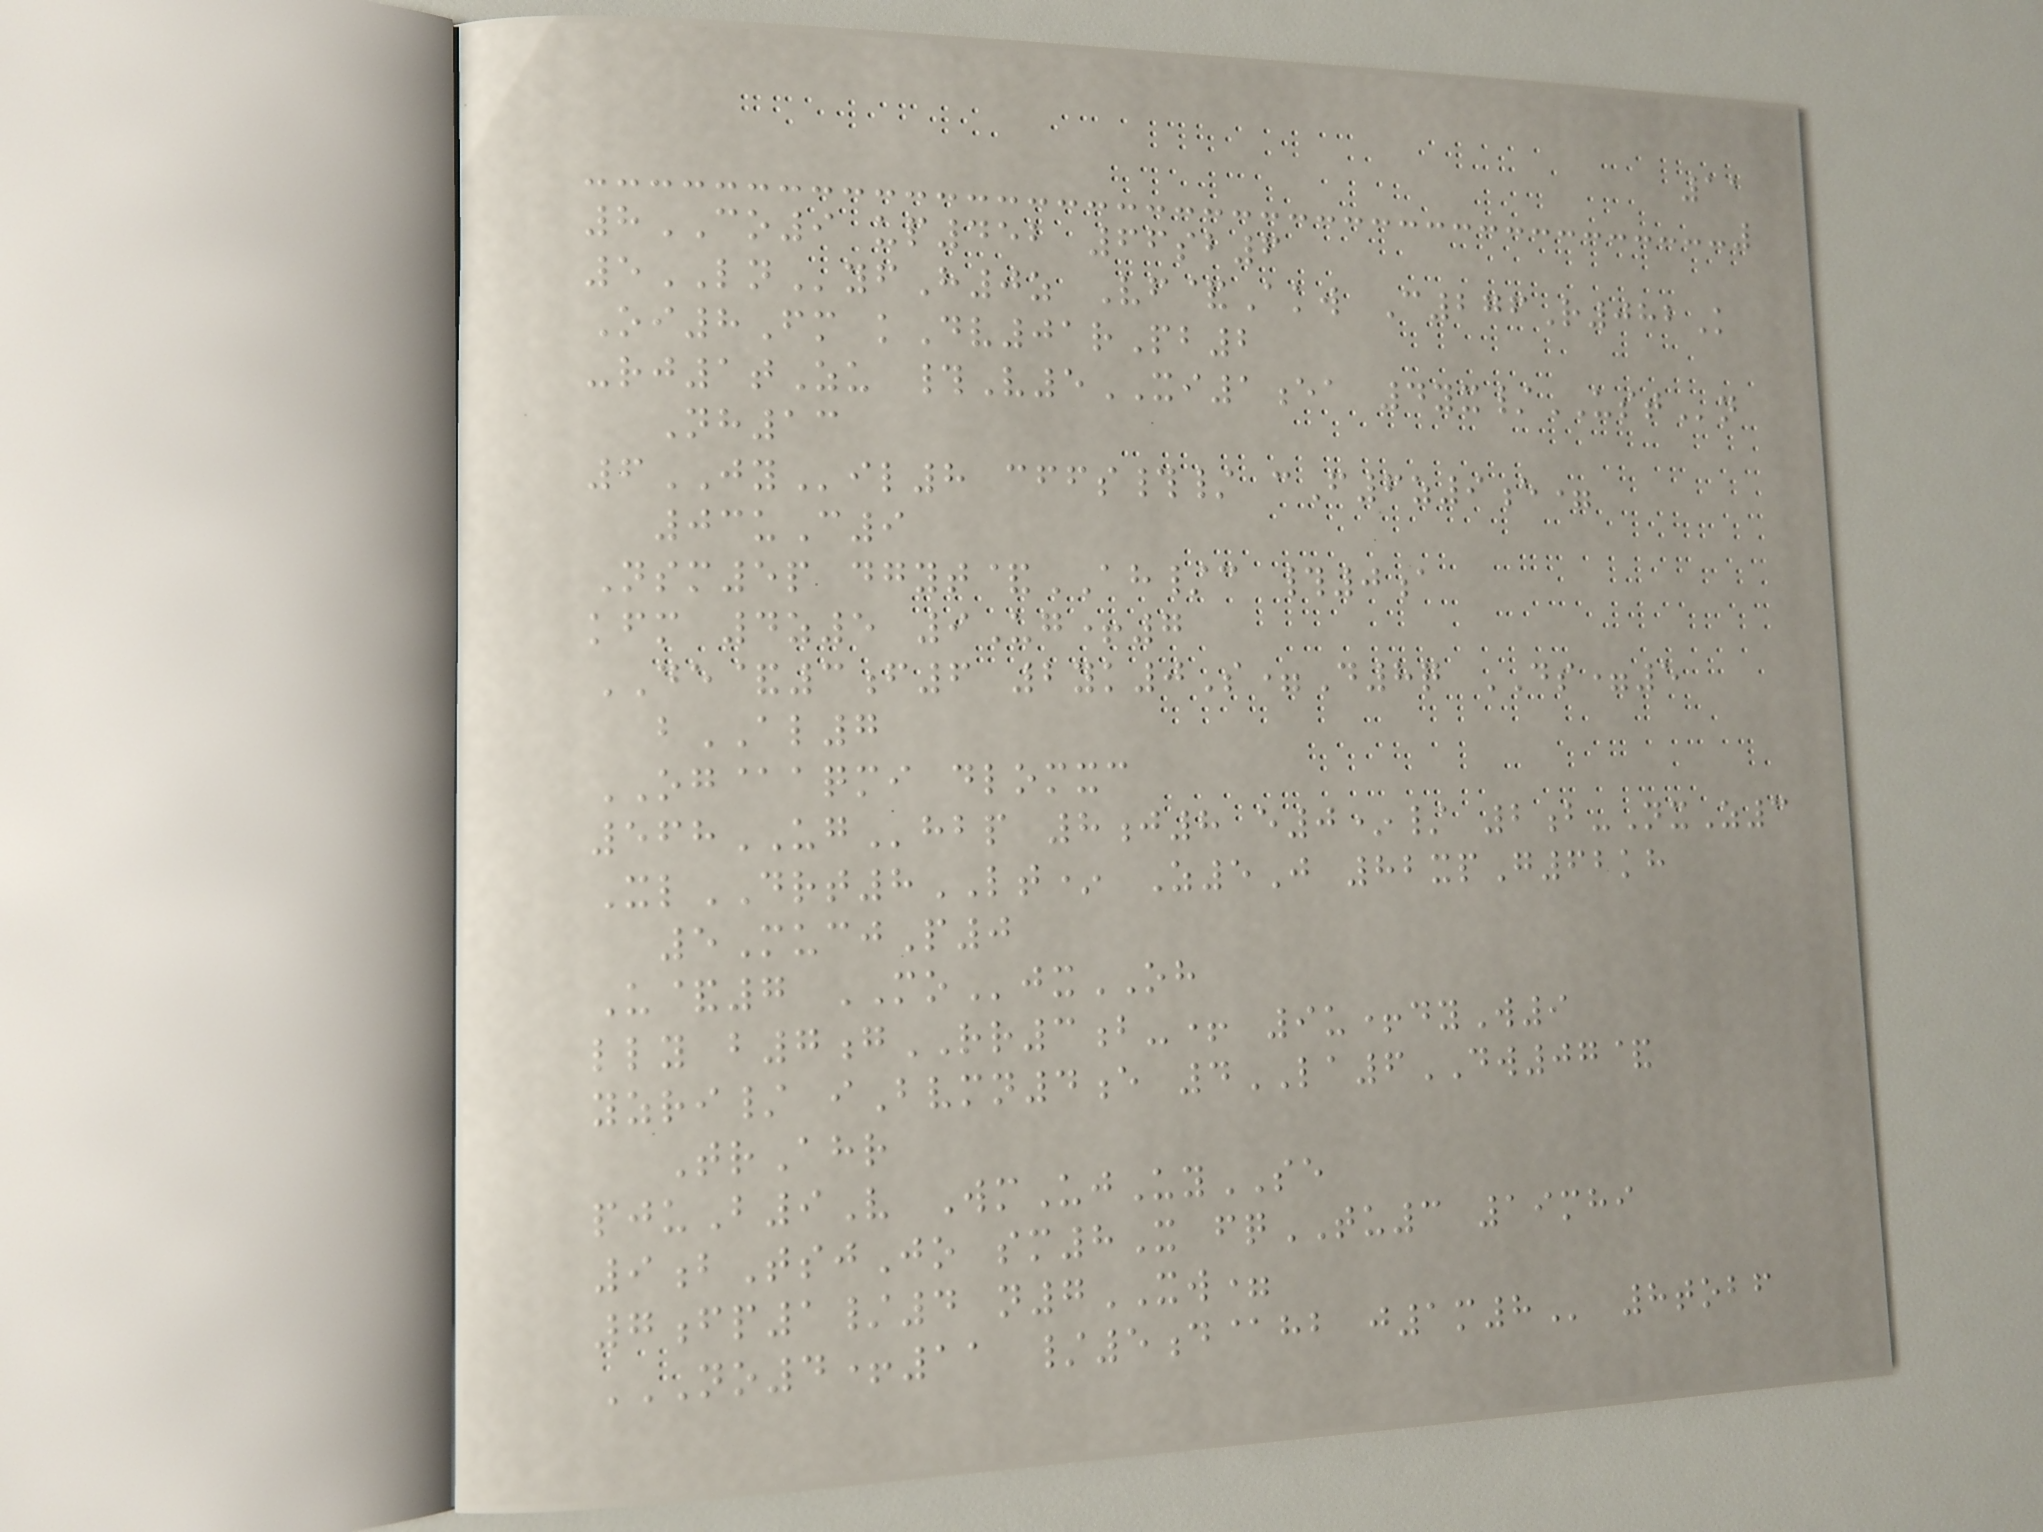11
8CO9 up452 66sb6
5LNyfH0z Vf&Akw C276R082K
Oi8Fm kDv01rPb2
-rj1tZu #V5XI1ea 4yx/USTn
Nh13
6JYil8 cffs#/ cF6z9e=
03uC9
Nsm5p dgyt&AH/c #0a
kfm 4z5 9Ug+7
DE&3f6 2yk0S=D8q DS=5
bAL7
OG@aqmi dlomxc
568UGhbp 8j8 e0*/ 2b-NxZ3
XlDRT8LT* Z5J 82xpG62kh
5MucjP0
U&7 MOjxOH
lly b7gRR3b-+ 9u+dyW9
yzri/ iBvmn4e 4LA6DW07&
TrAhr
pjuB9V WmUjUySE
9bTsjJo sm8X fqTU3 19mhi
7fp1/4 n7XW=
NO4+11 /5D@HB J1M8 8tobf
